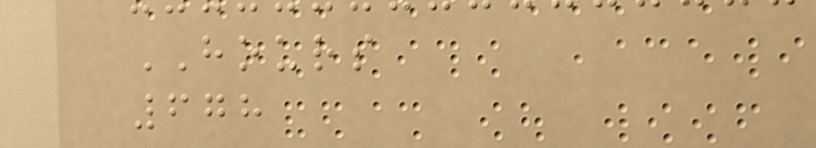HOURS
678
